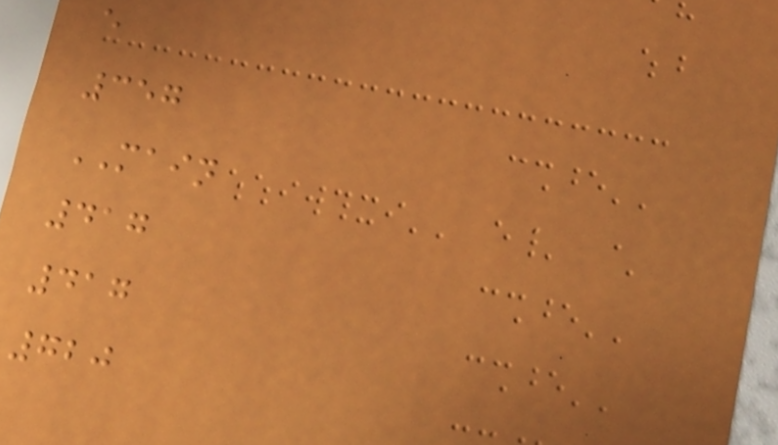e
357
MAIN
417
417
720
